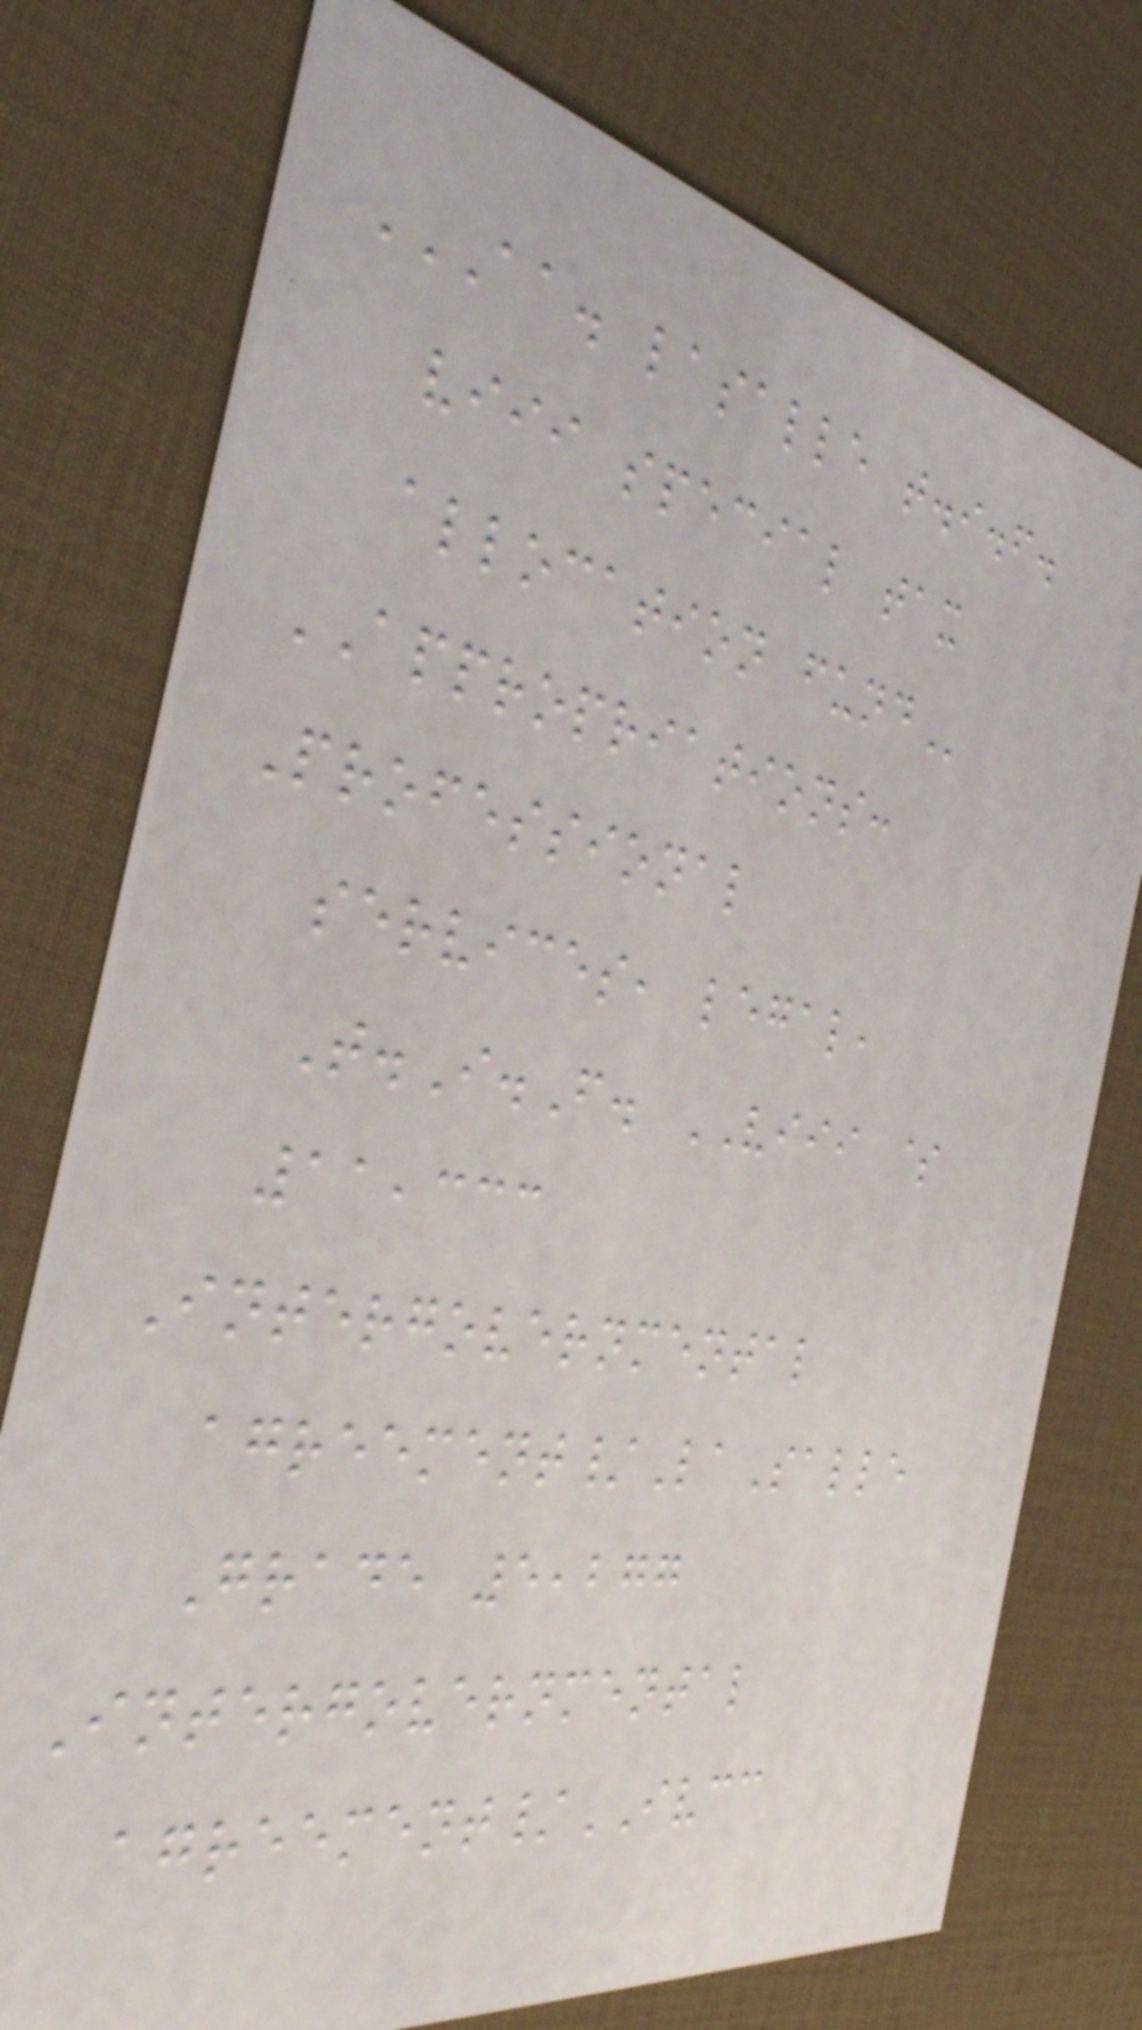AA. LASALLE T.I.F.
VIII SPECIAL TAX
ALLOCATION FUND
APPROPRIATIONS:
Professional
services, legal,
T.I.F. VIII $
11,333
Intergovernmental
agreement/LaSalle
Grade 5,277
Intergovernmental
agreement/IVCC
